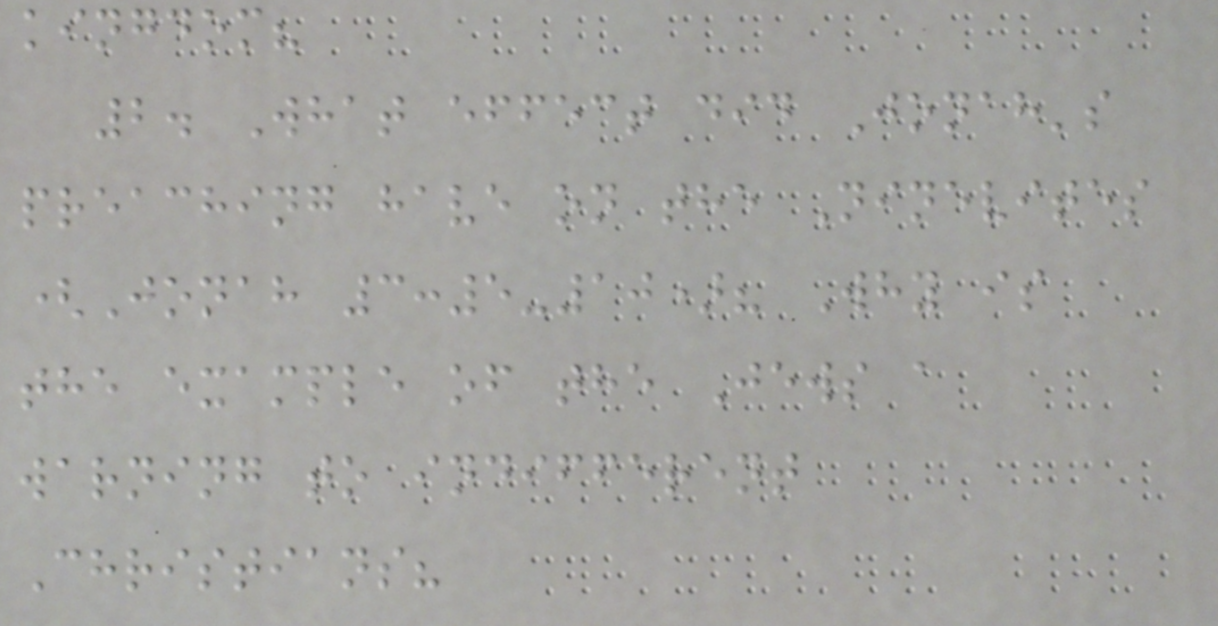kingdom?
2. What effect did Jonah's
preaching have on the Ninevites
(Jonah 3:5-10)? Why is
the example of the Jews a
warning to indifferent
Christians?
